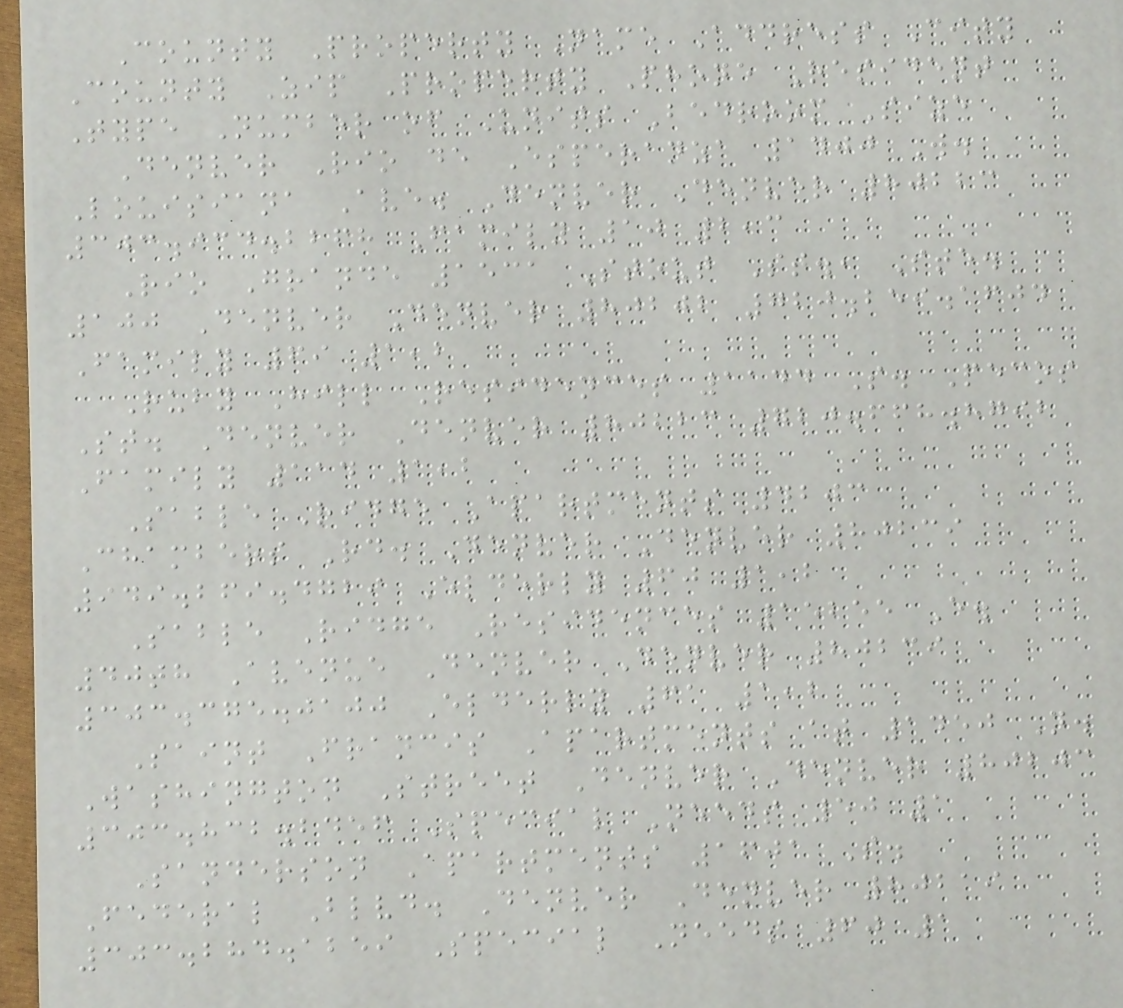County Property Name Address City
County Zip Property Phone Resident
Type Number of Units Bedroom Size
Denver Rio de Esperanza 1400 W.
Louisiana Ave. Denver Denver 80223
303.934.2268 Family 10 2,3
Rio Grande 1531 Stout St., Ste.
100 Denver Denver 80202 720.259.1604
Family 69 1,2
Ruby Hill Residences 1144 S. Pecos
St. Denver Denver 80223 720.668.8792
Family 114 1,2
Sable Ridge Apartments 4203
Chambers Rd. Denver Denver 80239
949.269.4729 Elderly 60 1,2
Sable Ridge Residences 15255 E.
40th Avenue Denver Denver 80239
303.375.0100 Elderly 61 1,2
Saint Francis Apartments at 1450 N.
Washington Street Denver Denver 80203
303.832.2456 Special Needs 50 1
Sanderson Apartments 1601 S.
Federal Blvd. Denver Denver 80219
303.284.1259 Special Needs 60 1
